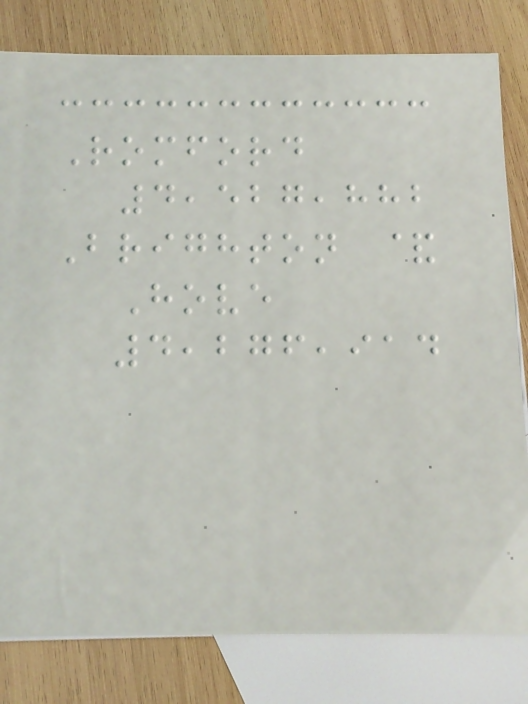Romford
4,527,882
Brighton &
Hove
4,276,914
